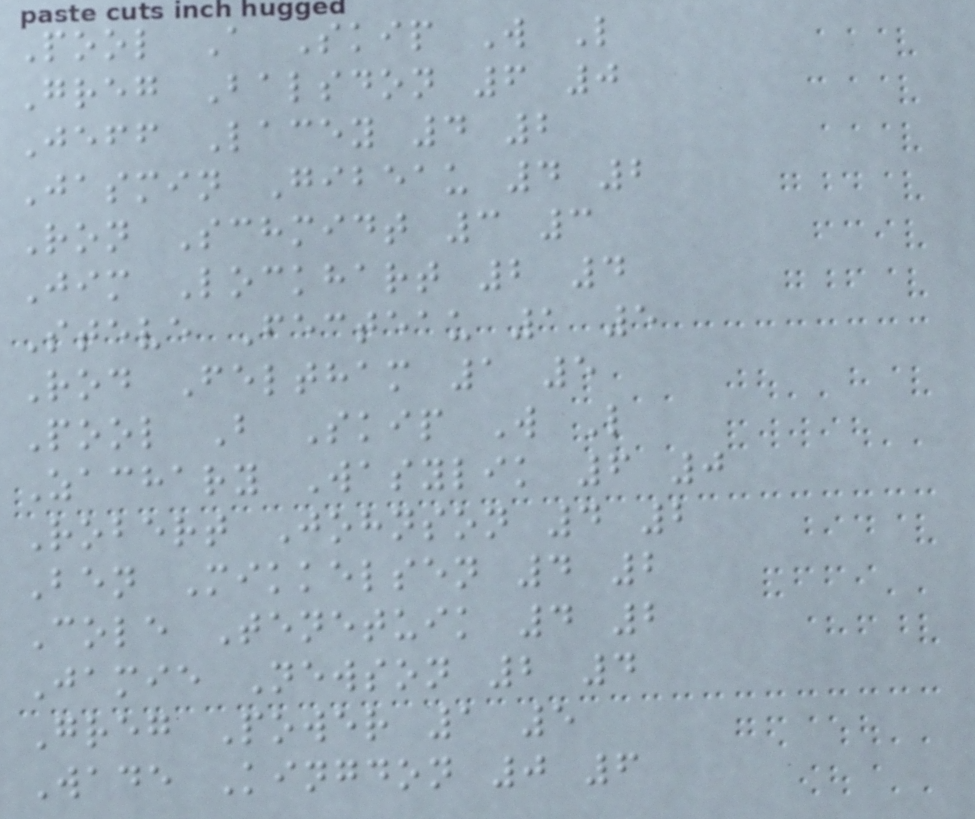Pool A Skip W L
Greg Balsdon 6 0
Jeff Lacey 4 2
Jasmin Gibeau 4 2
Ron Schmidt 3 3
Jim Lockhart 2 4
Steve Fecteau 1 5
Rod Feltham 1 5
Pool B Skip W L
Zachary Wasylik 6 0
Robert Johnson 4 2
Ben Mikkelsen 4 2
Cole Tenetuik 4 2
Jamie Newson 2 4
Greg Power 1 5
Wade Kingdon 0 6
